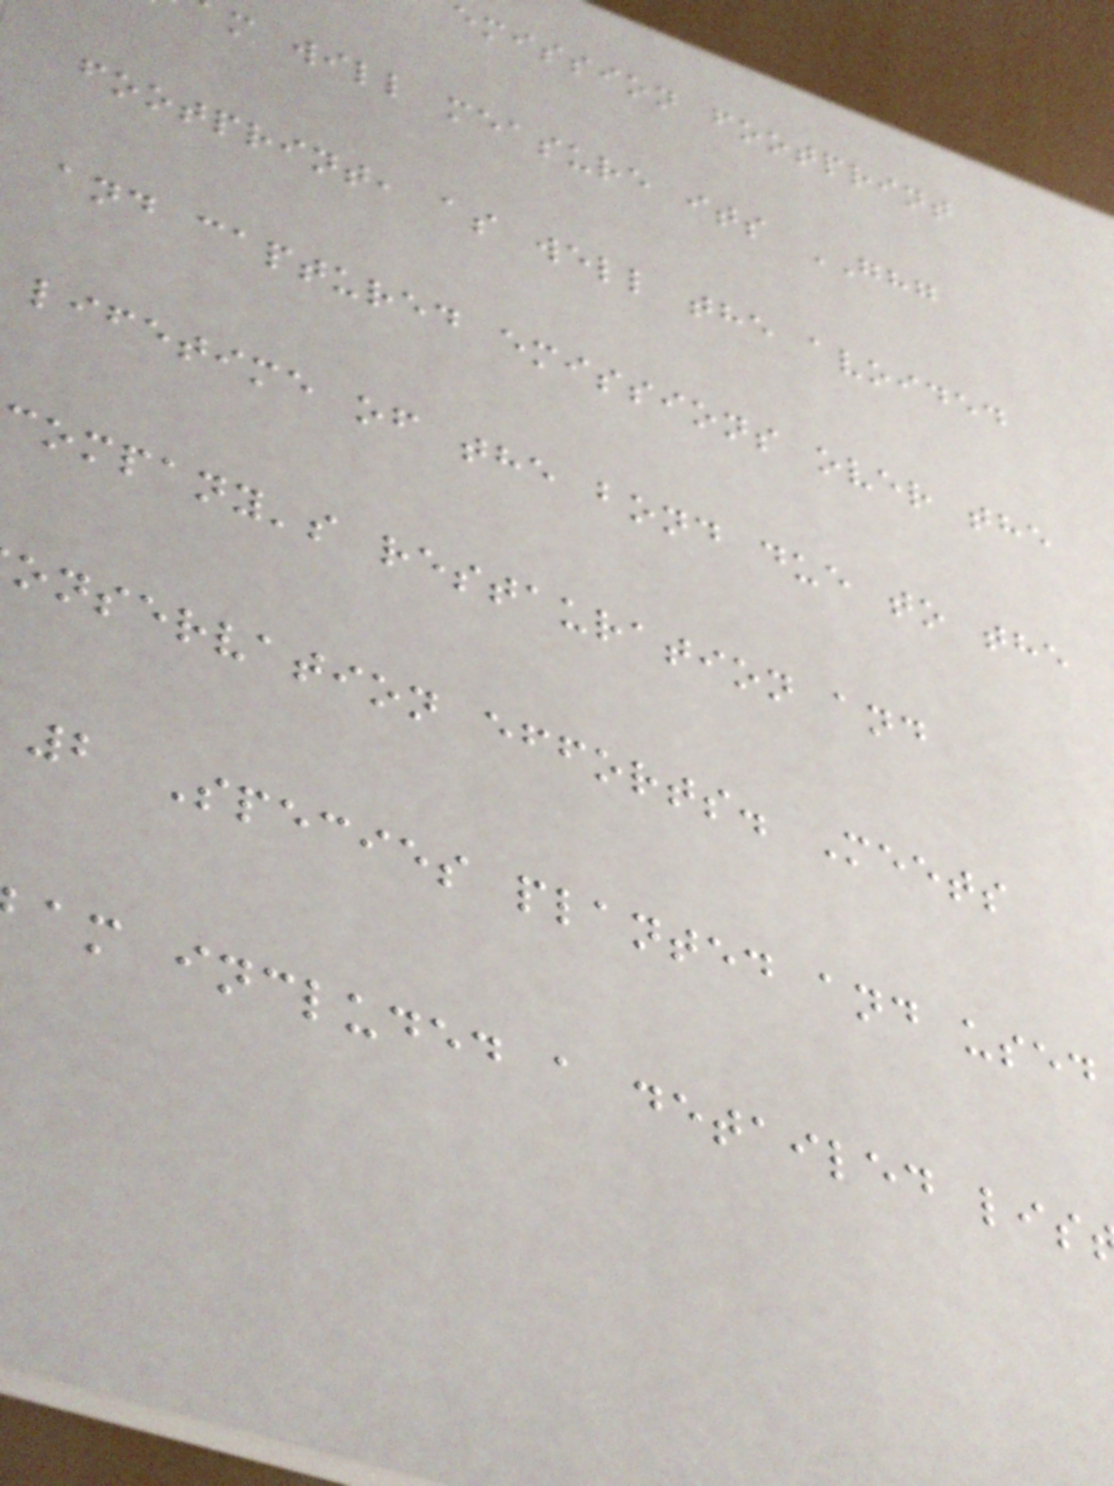emission footprint
m will measure its GHG
footprint, as well the avoided
and captured emissions over the
lifetime of the bond due to the
company's restauration and
onservation efforts. Meets
2 Species planted and used
am included a detailed lis
